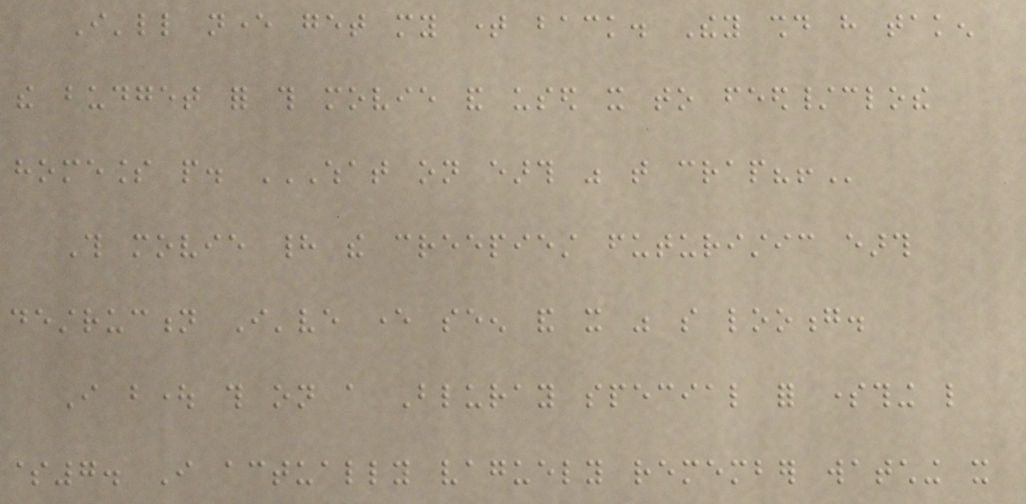I'll never get my time back. They should have taken
the budget for this movie and used it to feed/clothe
homeless people. WHAT ON EARTH WAS THAT CRAP?!
This movie had the creepiest futuristic earth
destruction I've ever seen and it was so looong.
I bought this on a Bluray special for something like
$7. I actually vaguely remember watching it
